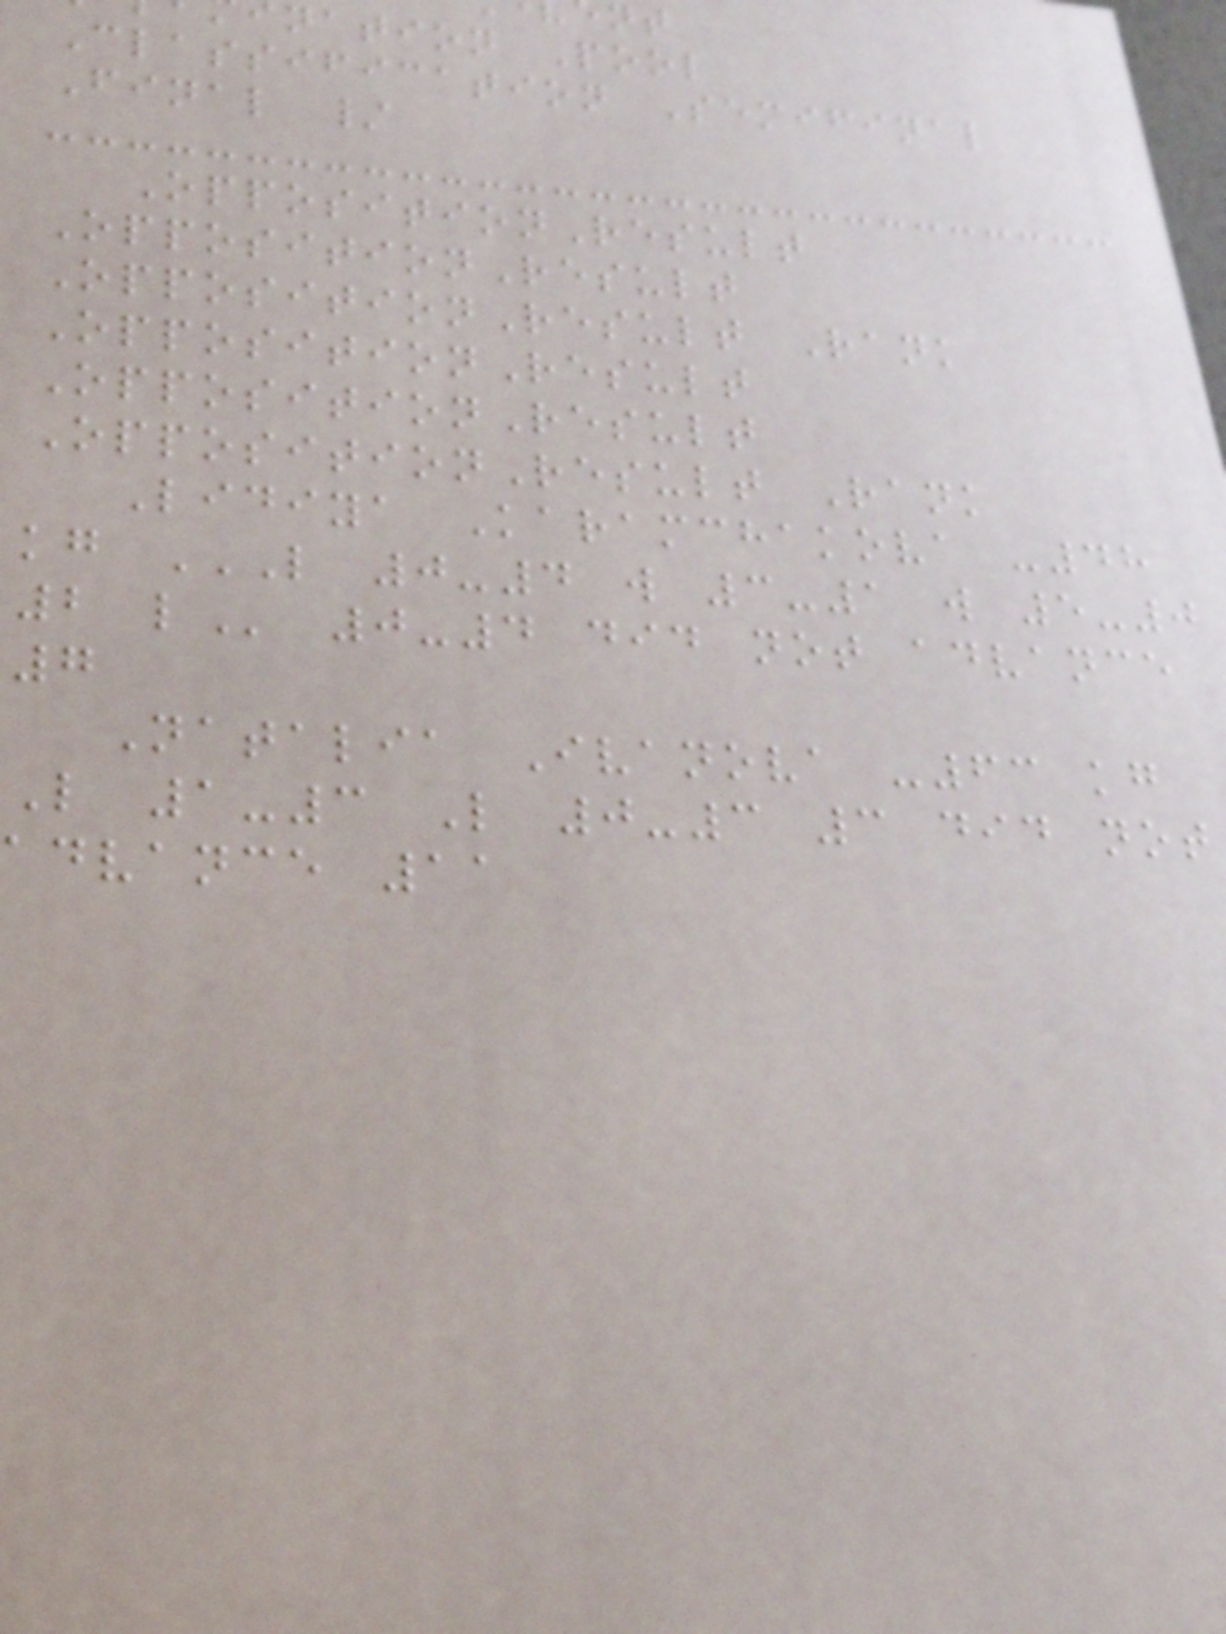nation Pool
Classification Semifinal
Final /
OppositionResult
OppositionResult
OppositionResult Rank
OppositionResult
OppositionResult
OppositionResult Rank
Lidiya Karamchakova -48
kg L 0-4 W 3-1 W 5-0
7
Natalia Ivanova -63 kg
L 1-3 L 0-3 3 did not
advance 11
